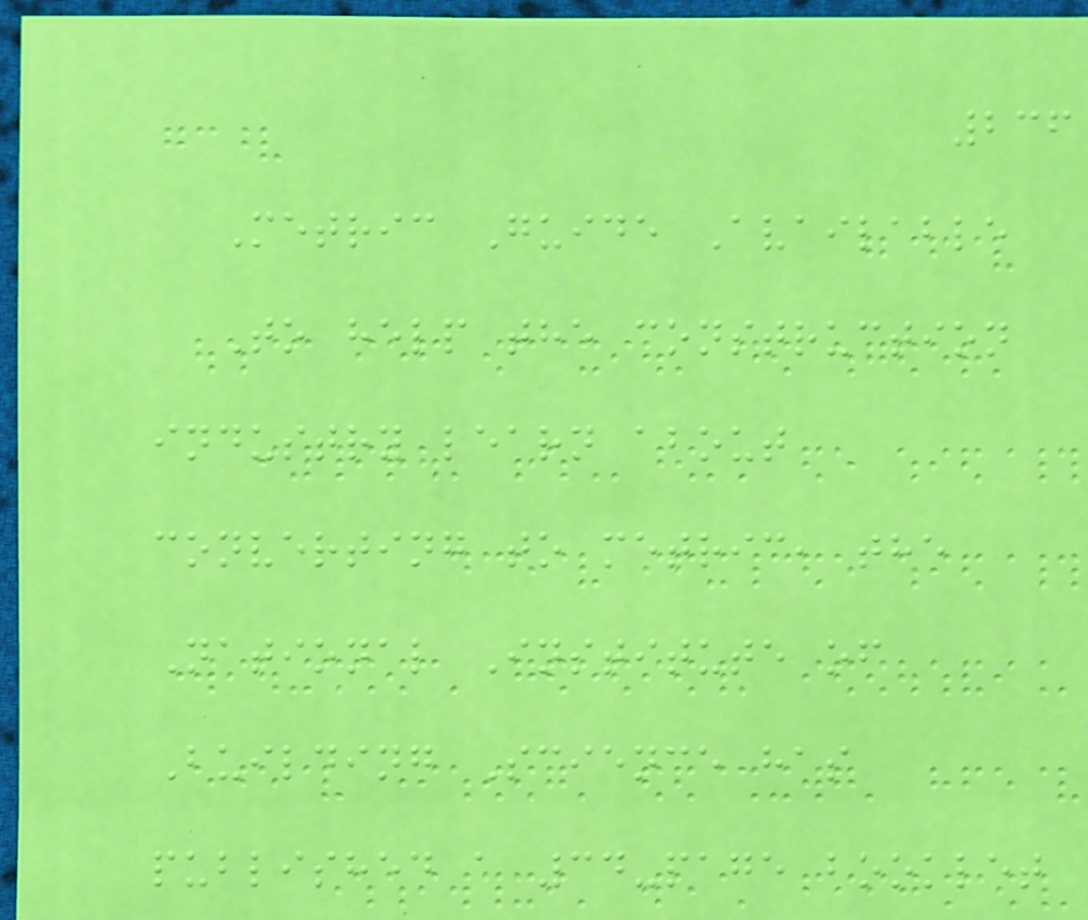236
Metric Guide Available
To help the construction
industry learn about
converting to metric, the
National Institute of
Building Science has
published a 34-page booklet
